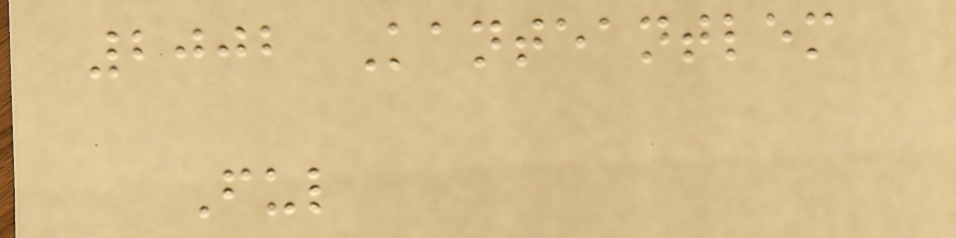2002 Kanteantlem
Ful
